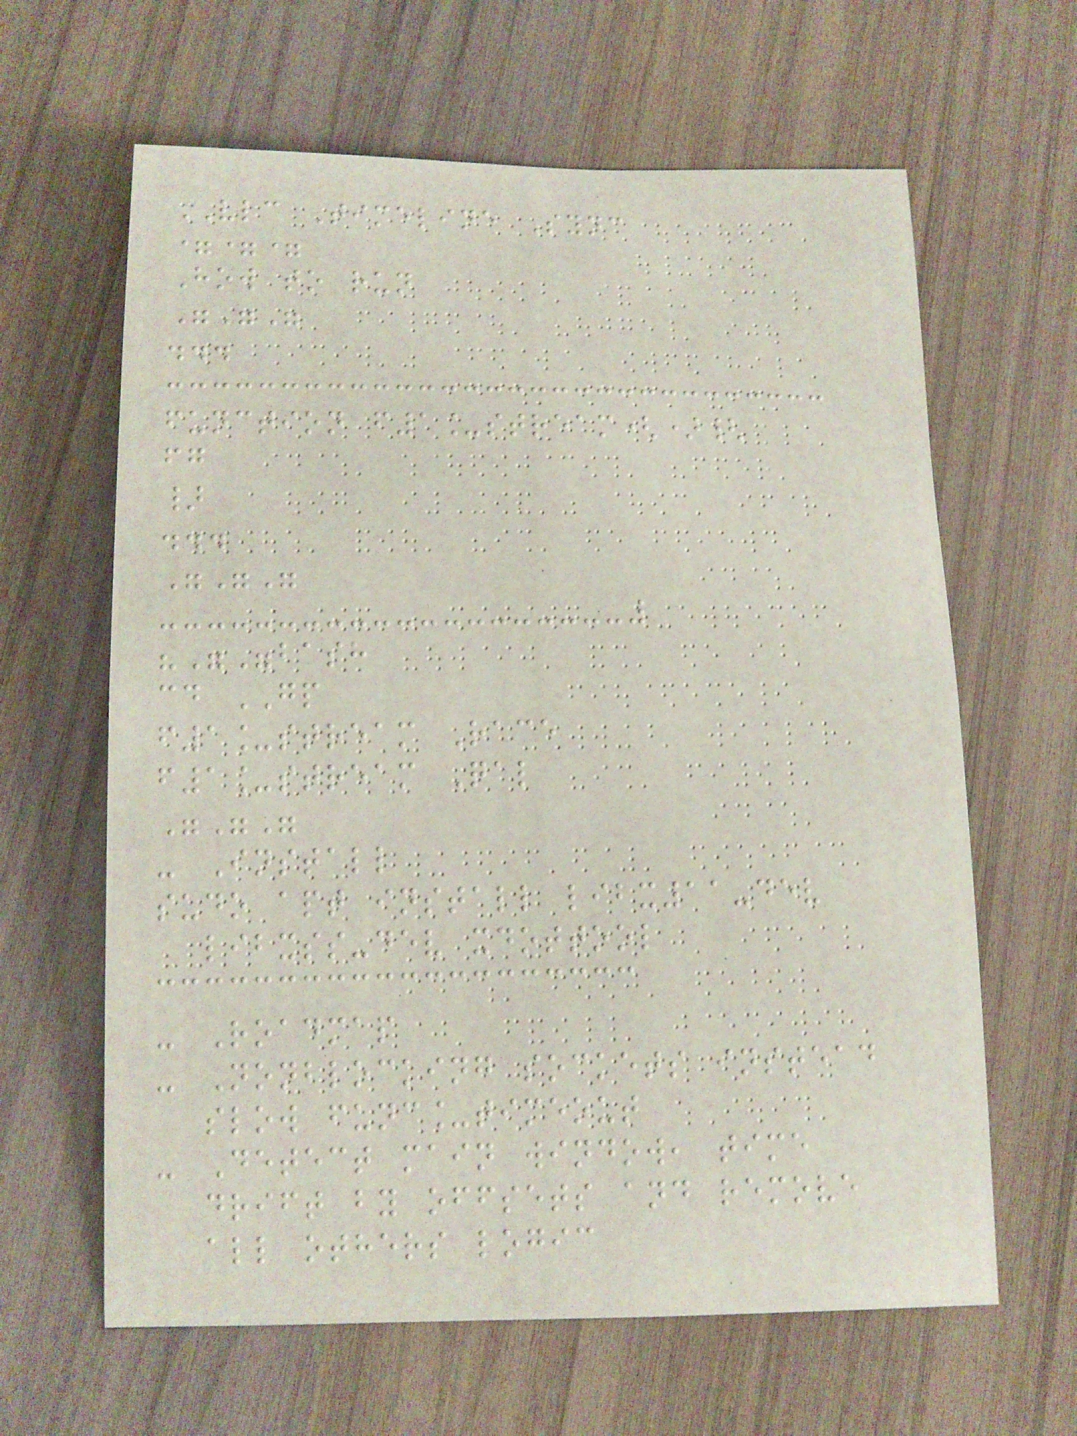VLC Timeline Sync
===
How to run
"""
...
function f1_stream(){
fg
}
...
"""
"""bash
cd GP
f1_stream Race
f1_stream Qal
"""
- Install
sudo apt install libx11-dev
libxss-dev xdottool
- Roadmap
- Nonblocking sockets instead
slow func_timeout
- Detect main window, time
drift by offsets and remove
all others logic
